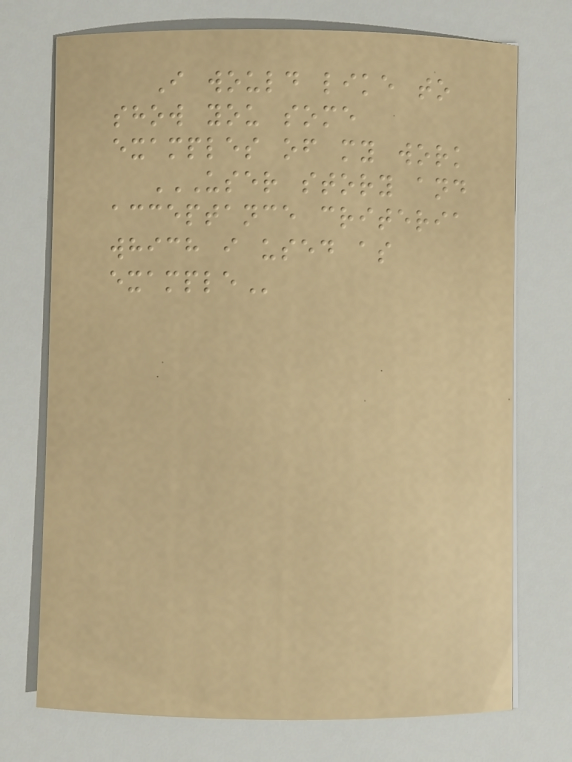I would like to
show you some
examples of my work
USER STORY AND
ACCEPTANCE CRITERIA
WHICH I USED AS
EXAMPLE
